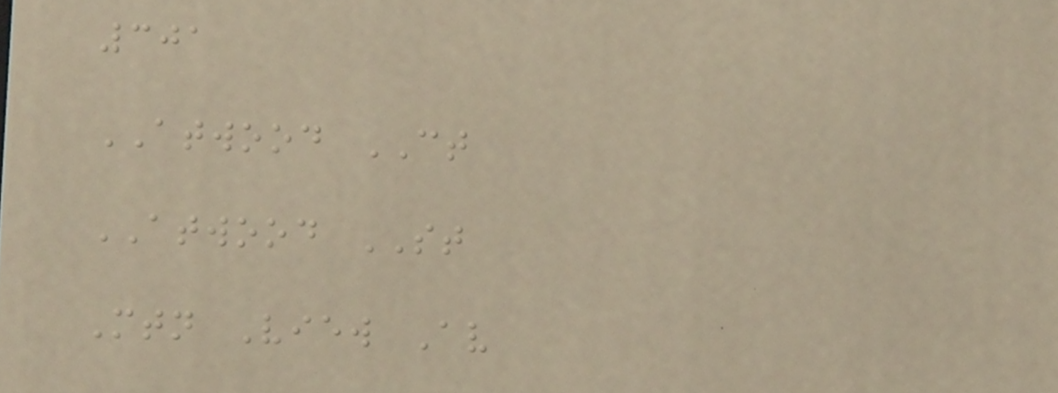301
ATWOOD CT
ATWOOD ST
Mtn View Av
